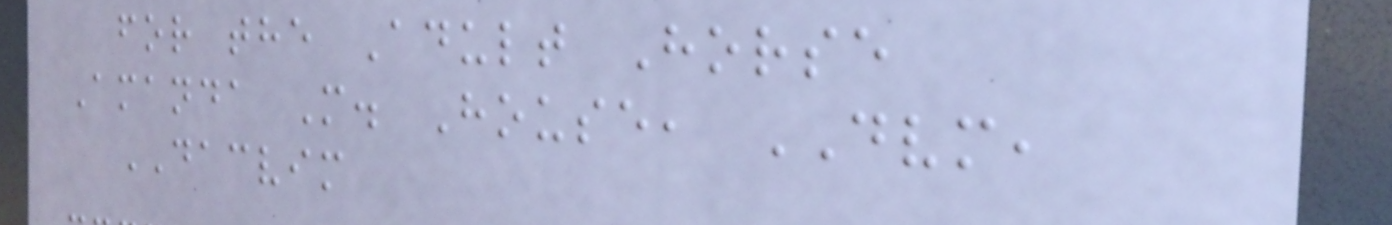for the Adult Horse
Amanda M. House, DVM,
DACVIM
